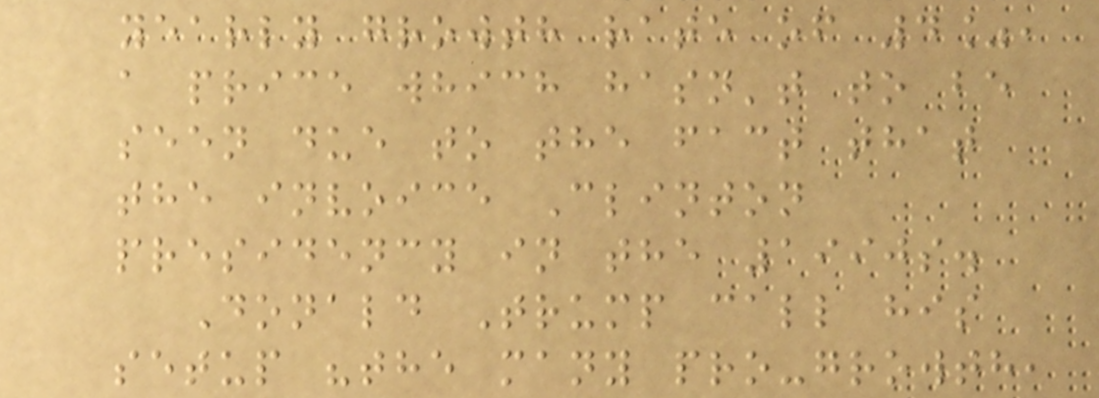yearly growth rate of 4%,
a price which hasn't to be
seen due to the fact that
the invoice Clinton
presidency in the 1990s.
Donald Trump call his
setup "the many pro-growth,
